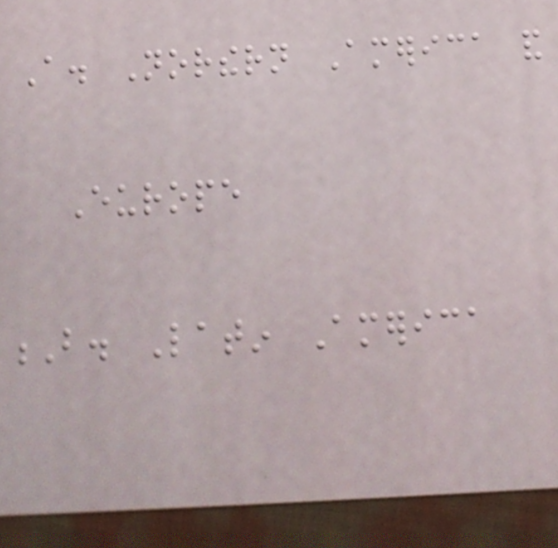A. Northern America and
Europe
B. Latin America
